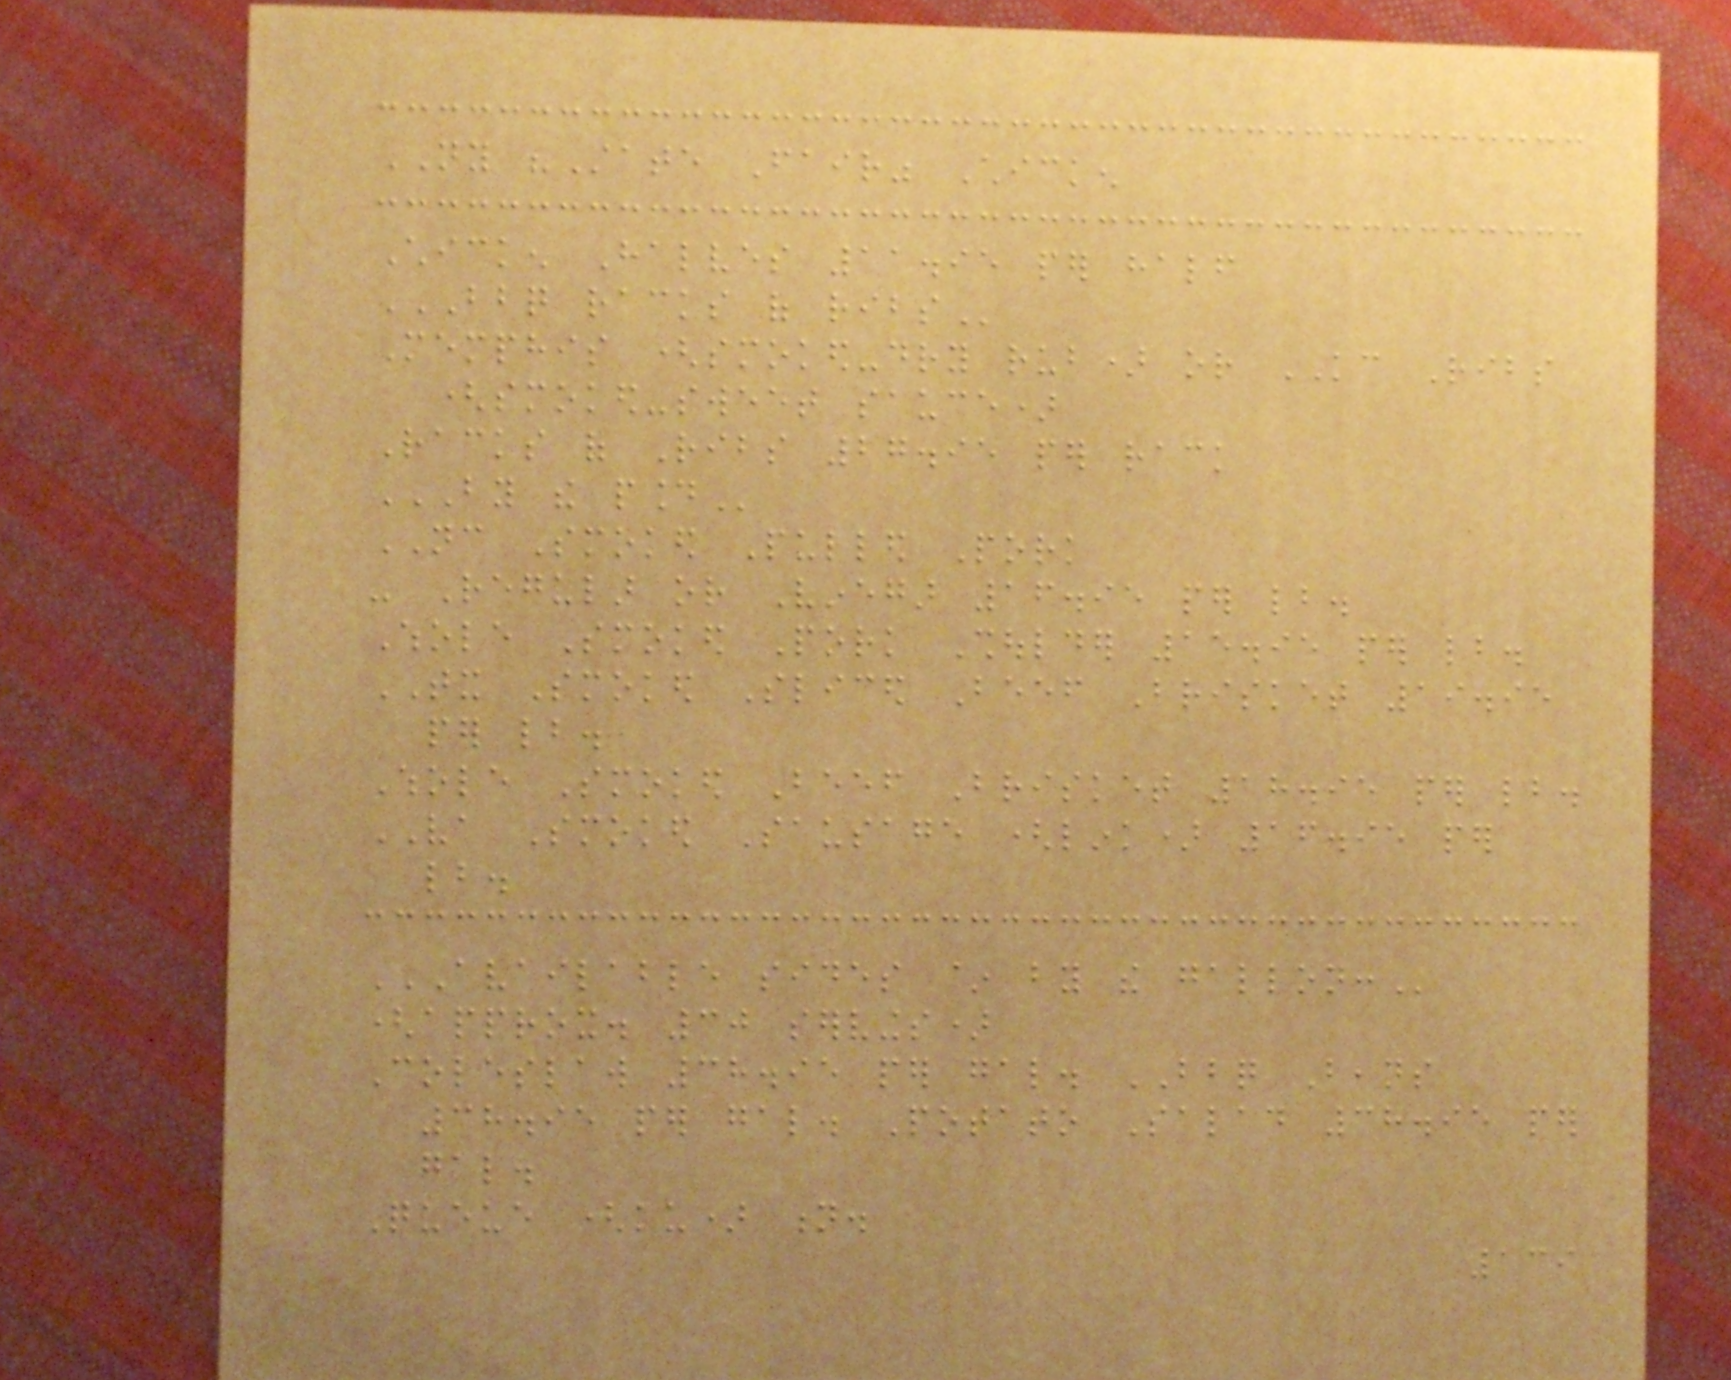NY "State Fair" Chicken
Chicken Halves 11.95 per half
BBQ RACKS OF RIBS
Memphis (smoked-dry rub) or KC Ribs
(smoked-sweet sauce)
Racks of Ribs 27.95 per rack
BY THE POUND
NC Smoked Pulled Pork
- Regular or Vinegar 16.95 per lb.
Whole Smoked Pork Shoulder 15.95 per lb.
TX Smoked Sliced Beef Brisket 19.95
per lb.
Whole Smoked Beef Brisket 18.95 per lb.
VA Smoked Sausage (link) 16.95 per
lb.
AVAILABLE SIDES ~ BY THE GALLON:
(approx. 30 servings)
Coleslaw 38.95 per gal. BBQ Beans
38.95 per gal. Potato Salad 38.95 per
gal.
Queue (ku) n.
139
